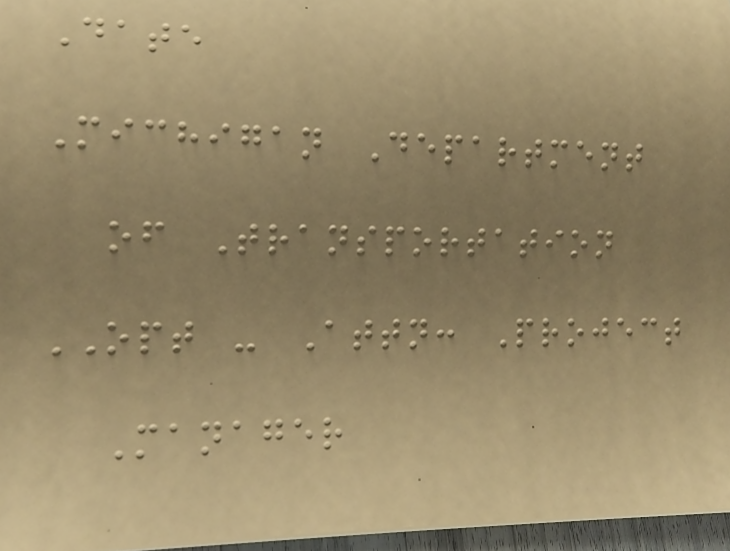Date
Michigan Department
of Transportation
OPT - Attn: Project
Manager
